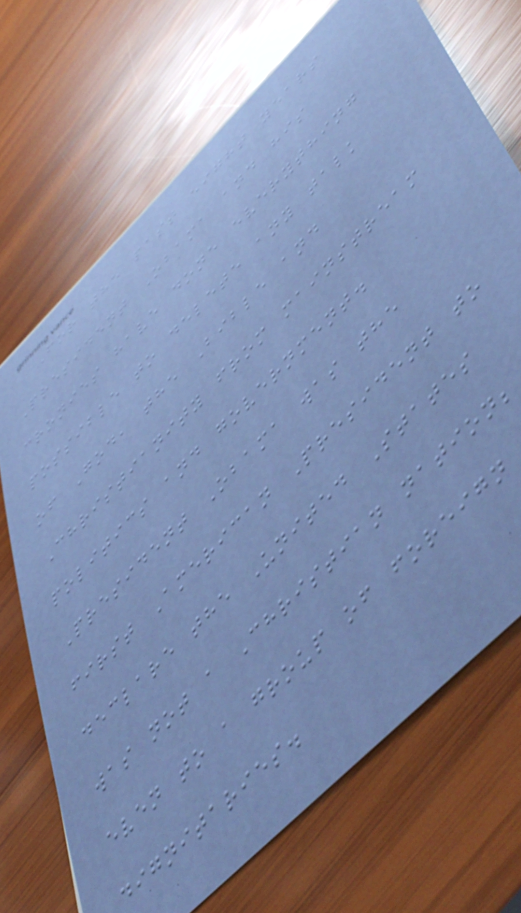For the past eight years
President Obama and his
cronies have done everything
possible to delete any talk
of God, the Bible and
Christianity from mainstream
politics and government.
President Obama was the
first American President to
declare the United States
was not a Christian nation;
even to a group of foreign
dignitaries.
